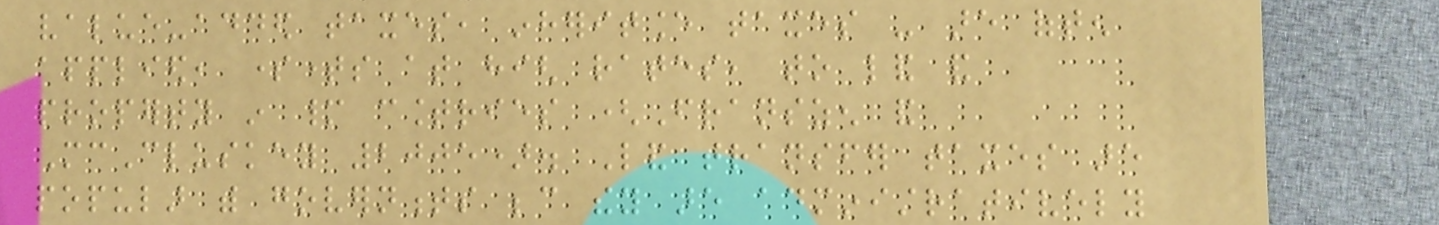value-added taxes, inheritance taxes - are often
applied, sometimes at high rates, to land and
property in many countries (Franszen and
McCluskey 2005). Land transfer taxes are
popular with governments because they are administratively
